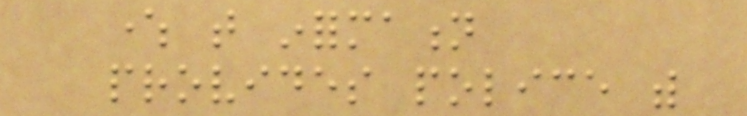where that information
provides police with
